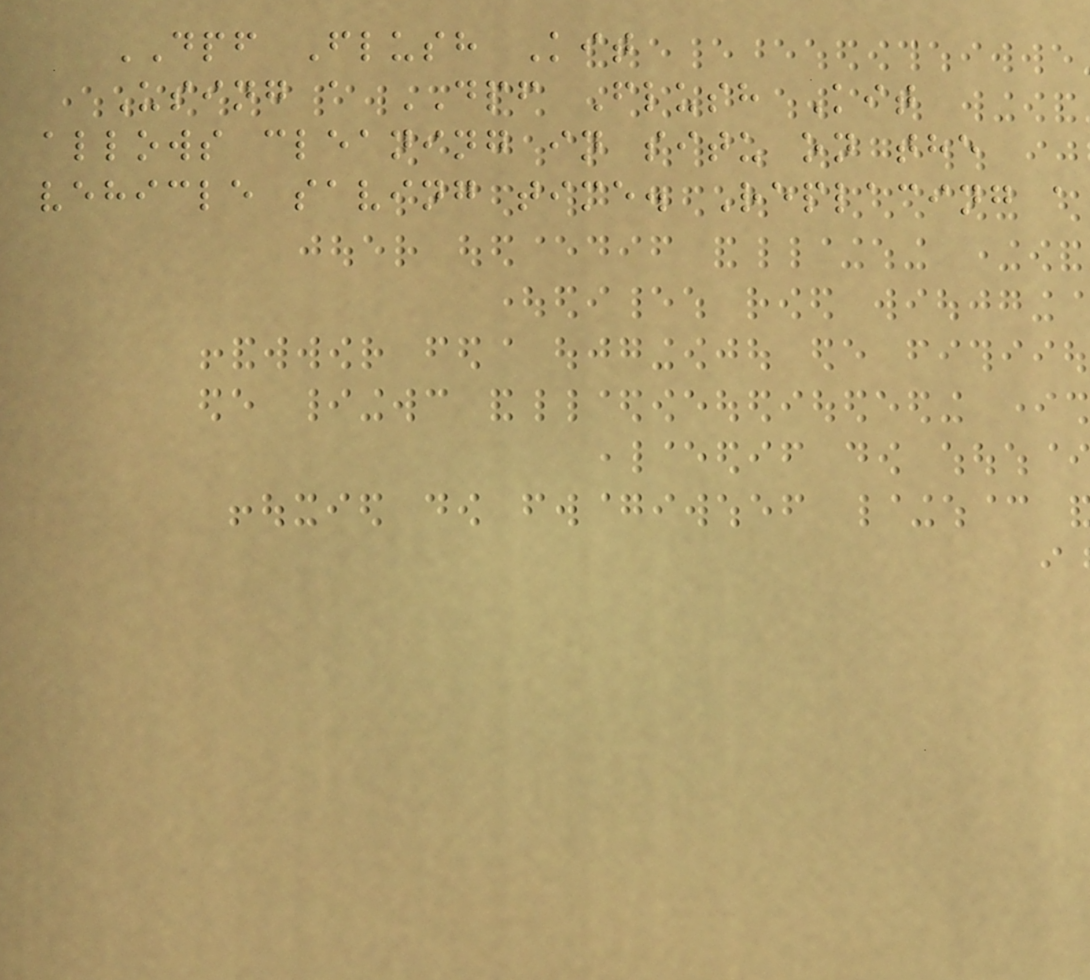DPF Flush Kit
Using a DPF Flush Kit
allows cleaning in situ on the
vehicle saving time. Replacing a
